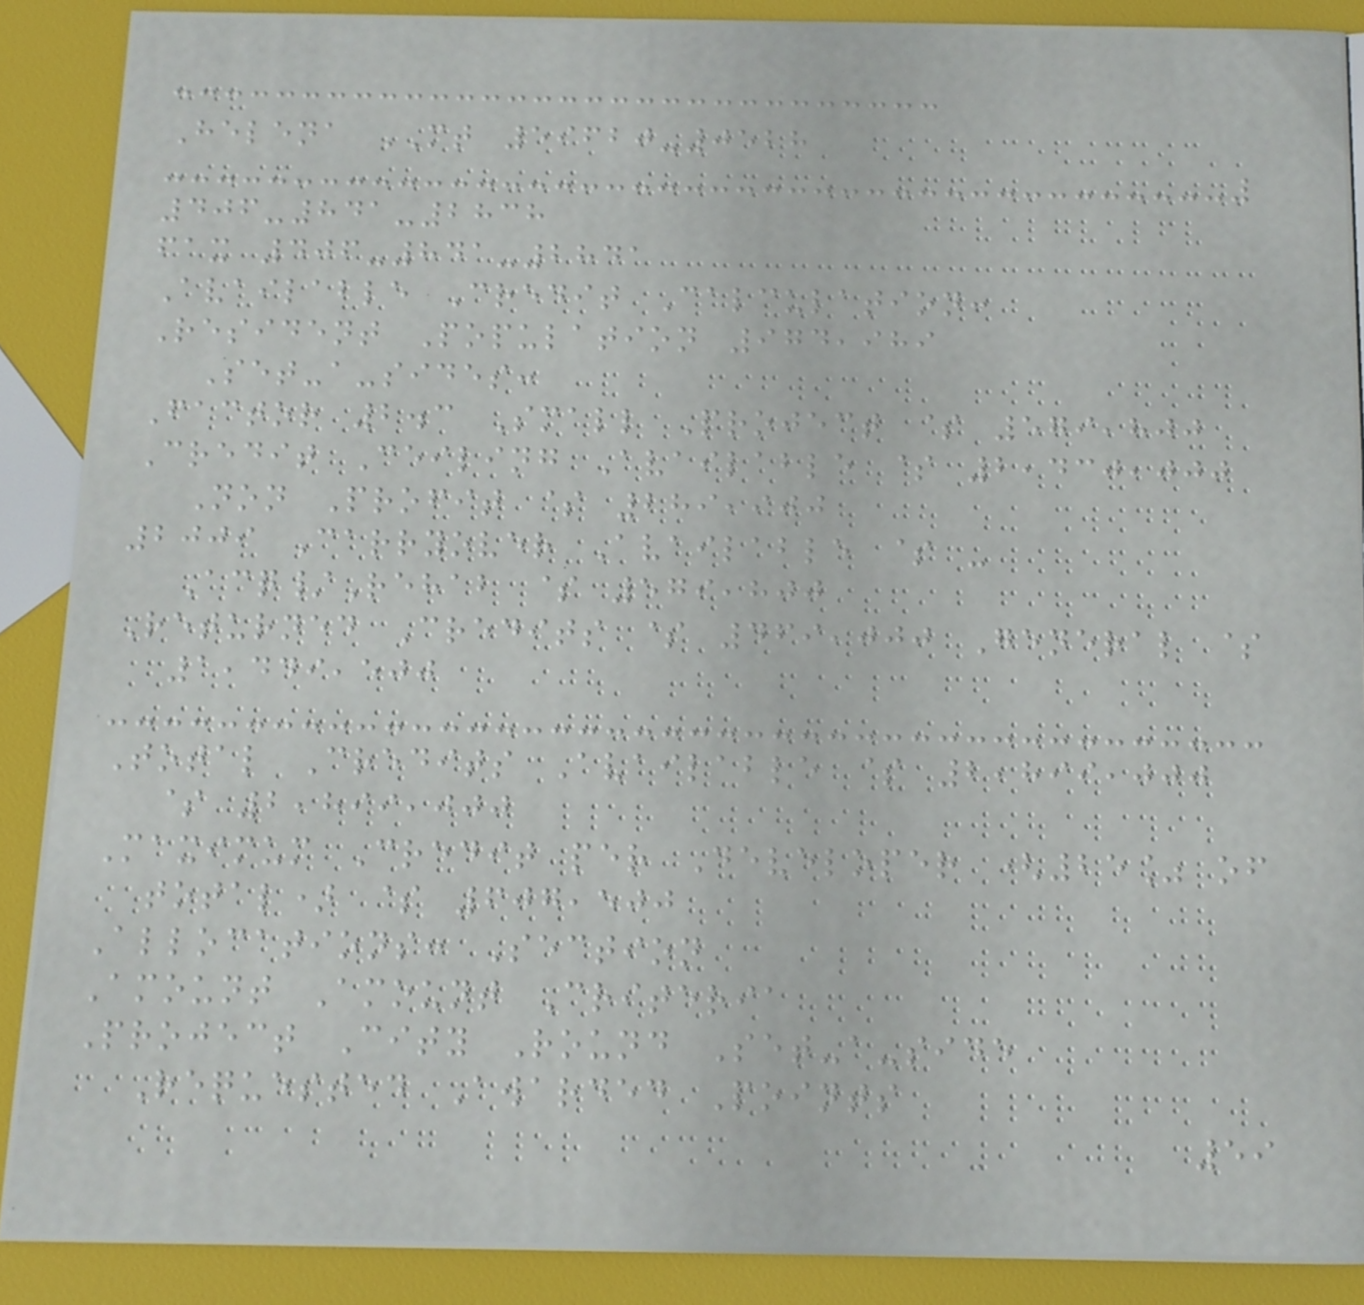Helena MT 59620-0528
406-841-2838
fax 406-841-2841
Available Credit Calculation:
Resident Population 974,989
Set-a-sides:
Factor 2.3 Small Project $ 579,800
Credit Ceiling Available $ 2,430,000
Non Profit $ 289,900
2009 Carryover Available $ -
Acq/Rehab $ 579,800
Returned Credits $ 469,000 General $
1,449,500
Total Credits Available $ 2,899,000
$ 2,899,000
Maximum Credit per Developer (25% of
total) $ 607,500
Allocations: Section
Amount Amount Criteria
Project City Round Set-a-side
Requested Awarded Points
59
